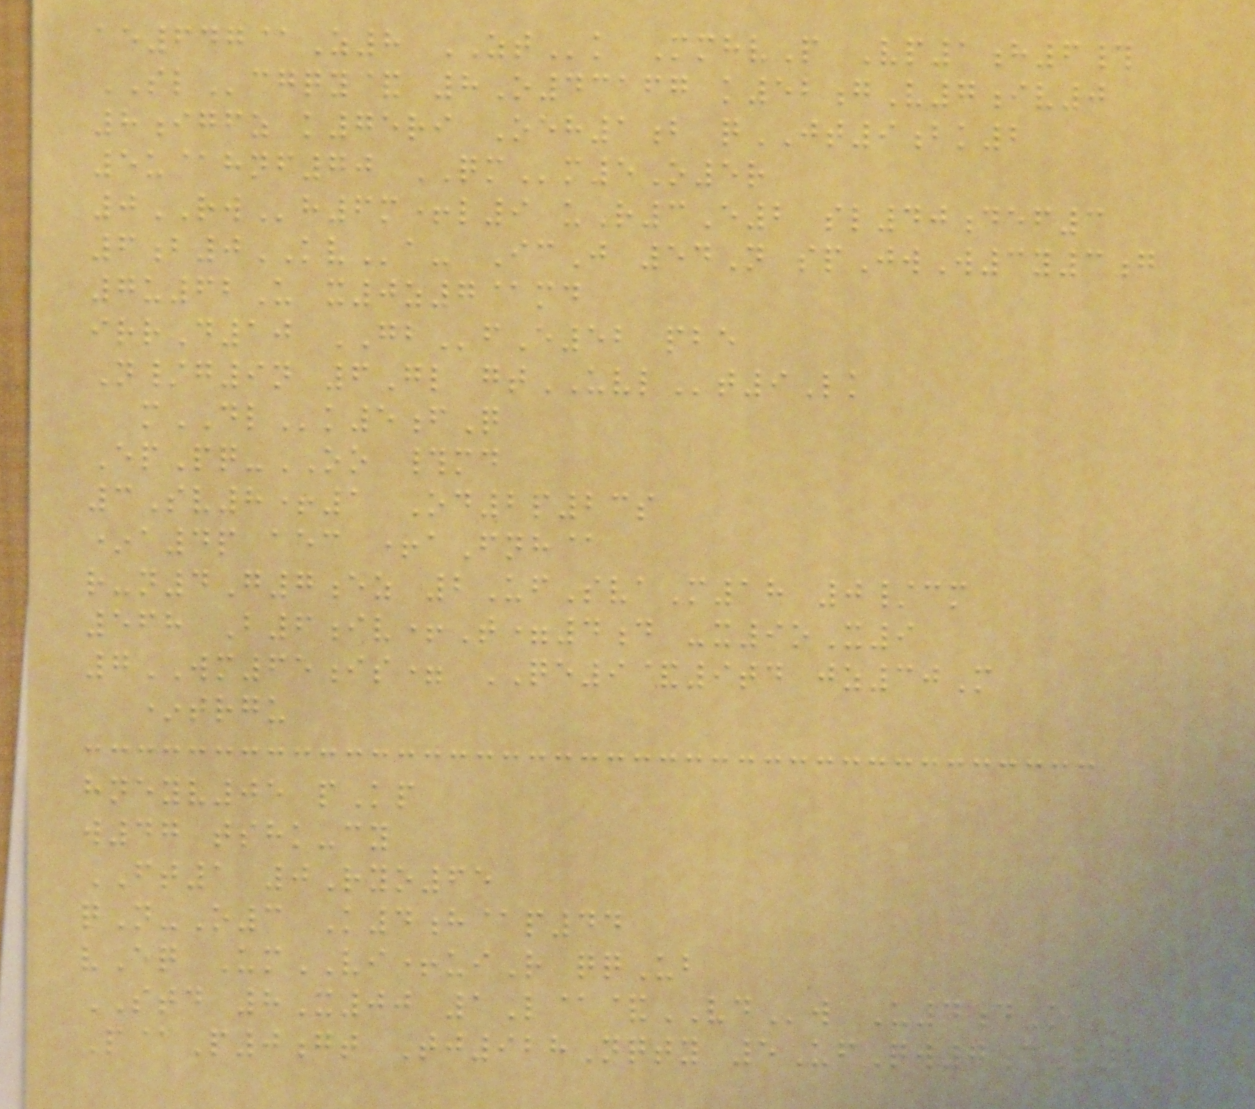ae647@Z8 ZTk MmhvP Vp1h6#
SLcgqy& 8O43167 k52gV7iv0
8igfz k75ri Oeh1b qJT9bk2
5u@hnf70 QMm5O5r
0RWh6m+l9 uR3E2 sl40def3
6b0KVa- IcJ 54N spJwW3y3g
7u62U x0z7@md
irrD10 GBfE52 pbe
N/g9n 6Gl gtUVLt9Lk
mDLk5fQ
EpPq-OO #md
3Sv8+1 Od2p23s
*a4p aec +aFnh@
r-n4G7ez 2UfSvaM18 0/cm
568 B6iv+T=4d -x9oX9
7WM65is= QE9&9td jz30M
*trgu
hneyv05 pKp
w47 tshk-cy
FT1 0Ryo65
qN-O3 K4h@p44
vEq UmVI+uiR qqUb
STD 8X00 1L@&VDw U4dO
P@P0gt Tj928Nqty 5UfQw7cH7
